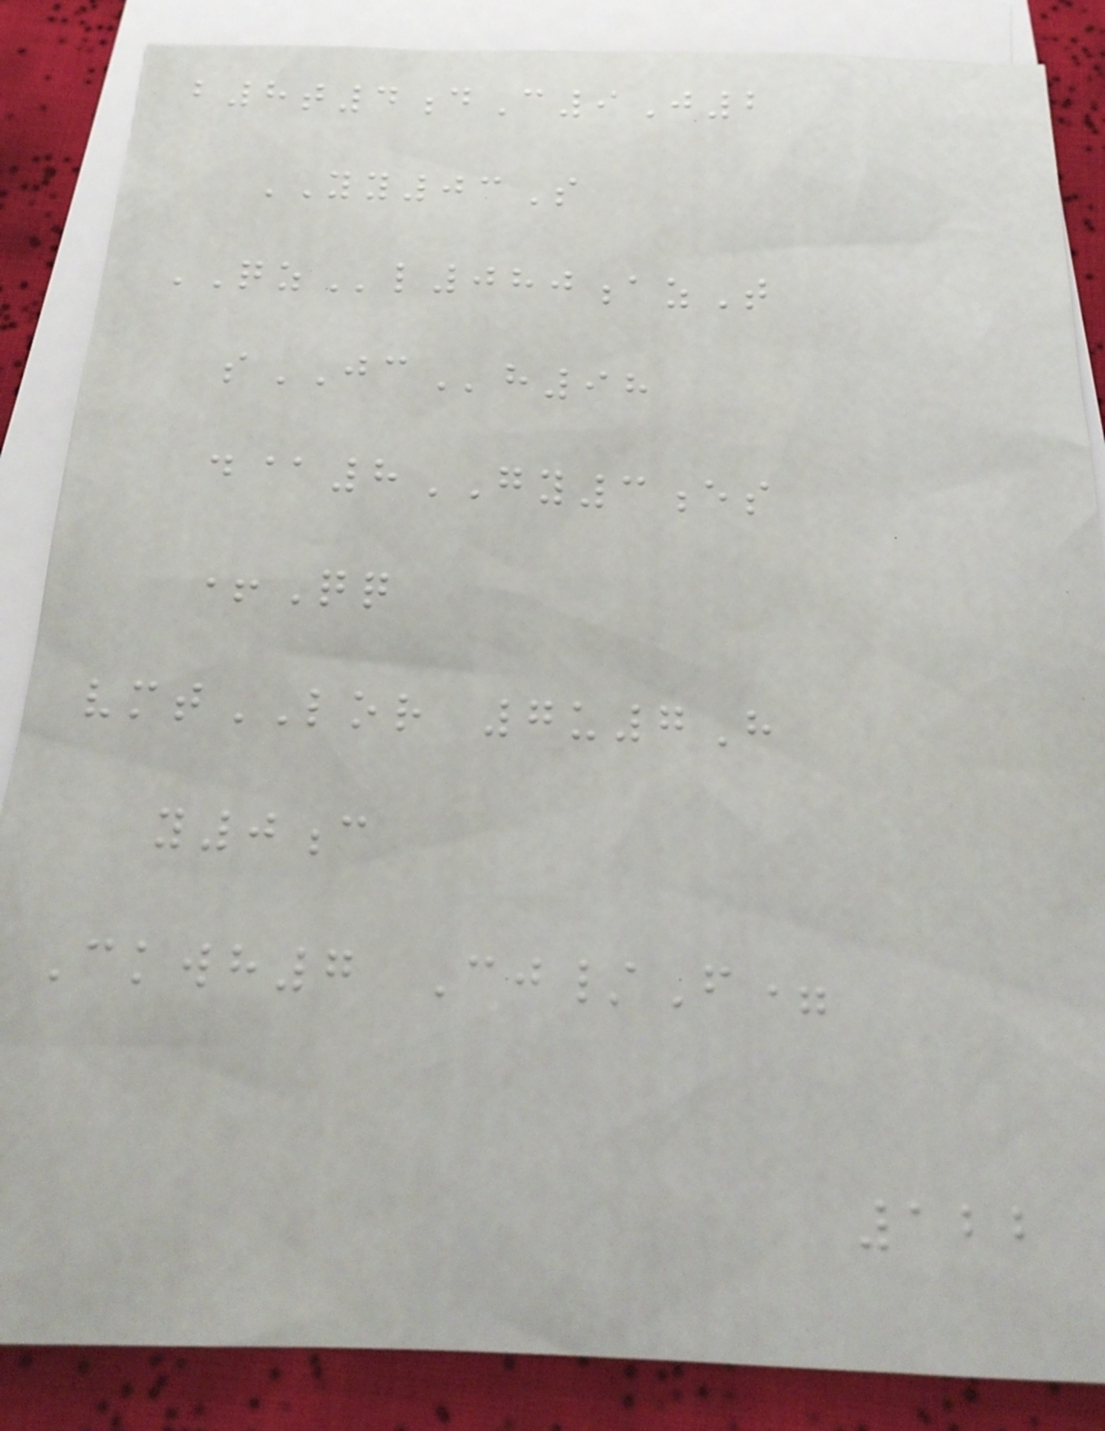b8t4dC9J2
YY03S
QZl080azT
sJCh98
d@8GY3es
+Qq
vmtLOR 7u7H
y0c
Ckwh7 Cj/F=
122
